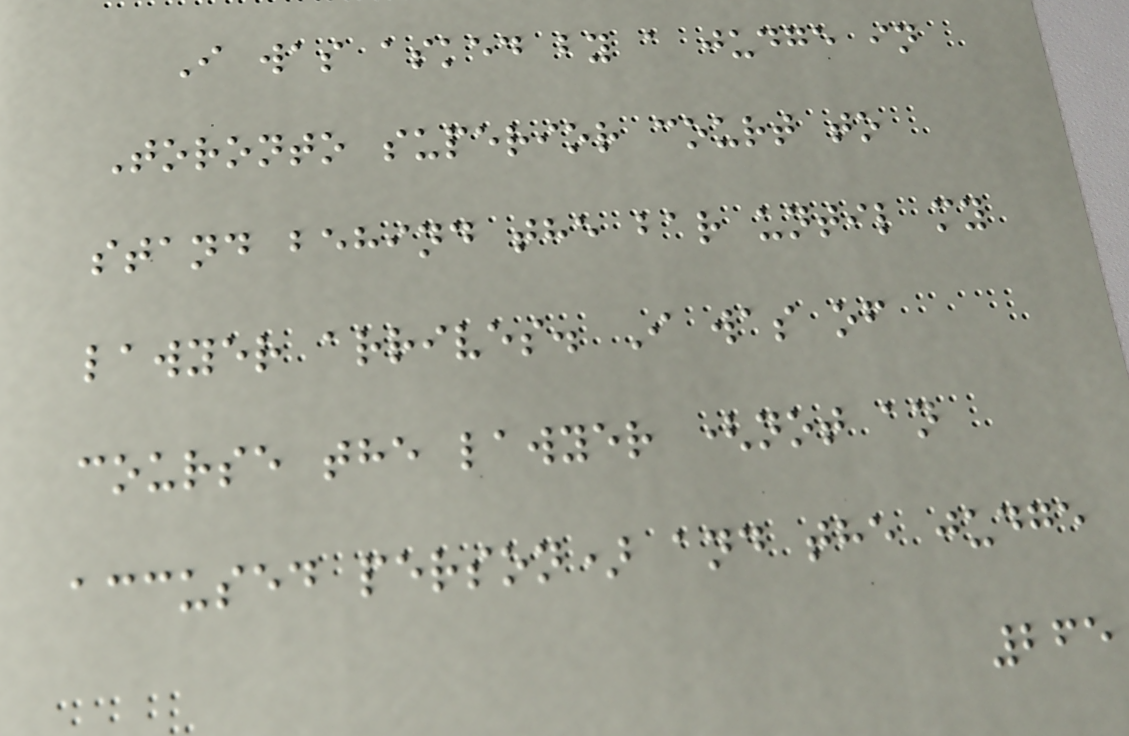I was asked by a judge in
Toronto superior court to
stand behind the bar until my
lawyer arrives. I was of
course the lawyer (not an
accused person) and the judge
265
